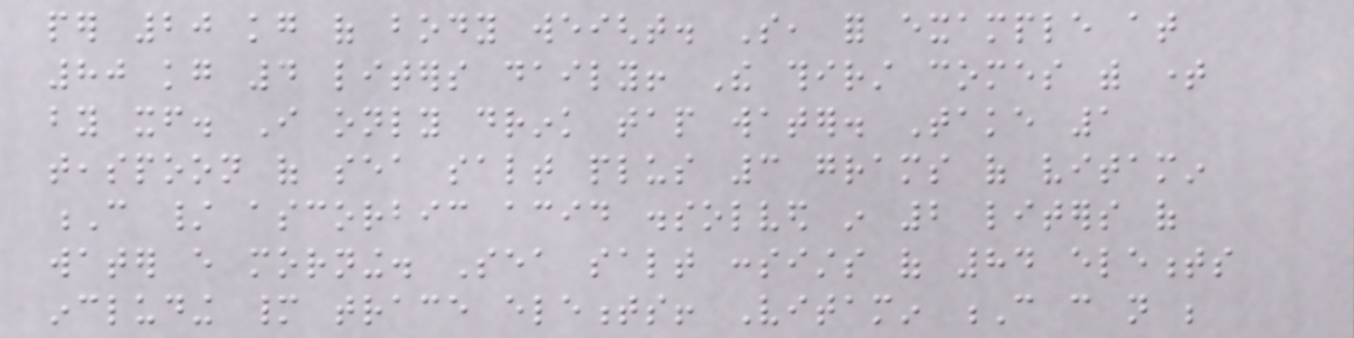per 20 kg of body weight. So, for example at
80 kg 4 liters daily! The thirst comes with time
by itself. I only drink tap water. Take 1
teaspoon of sea salt plus 3 grams of vitamin
C / ascorbic acid dissolved in 2 liters of
water every morning. Sea salt consists of 84 elements
including many trace elements! Vitamin C can not be
